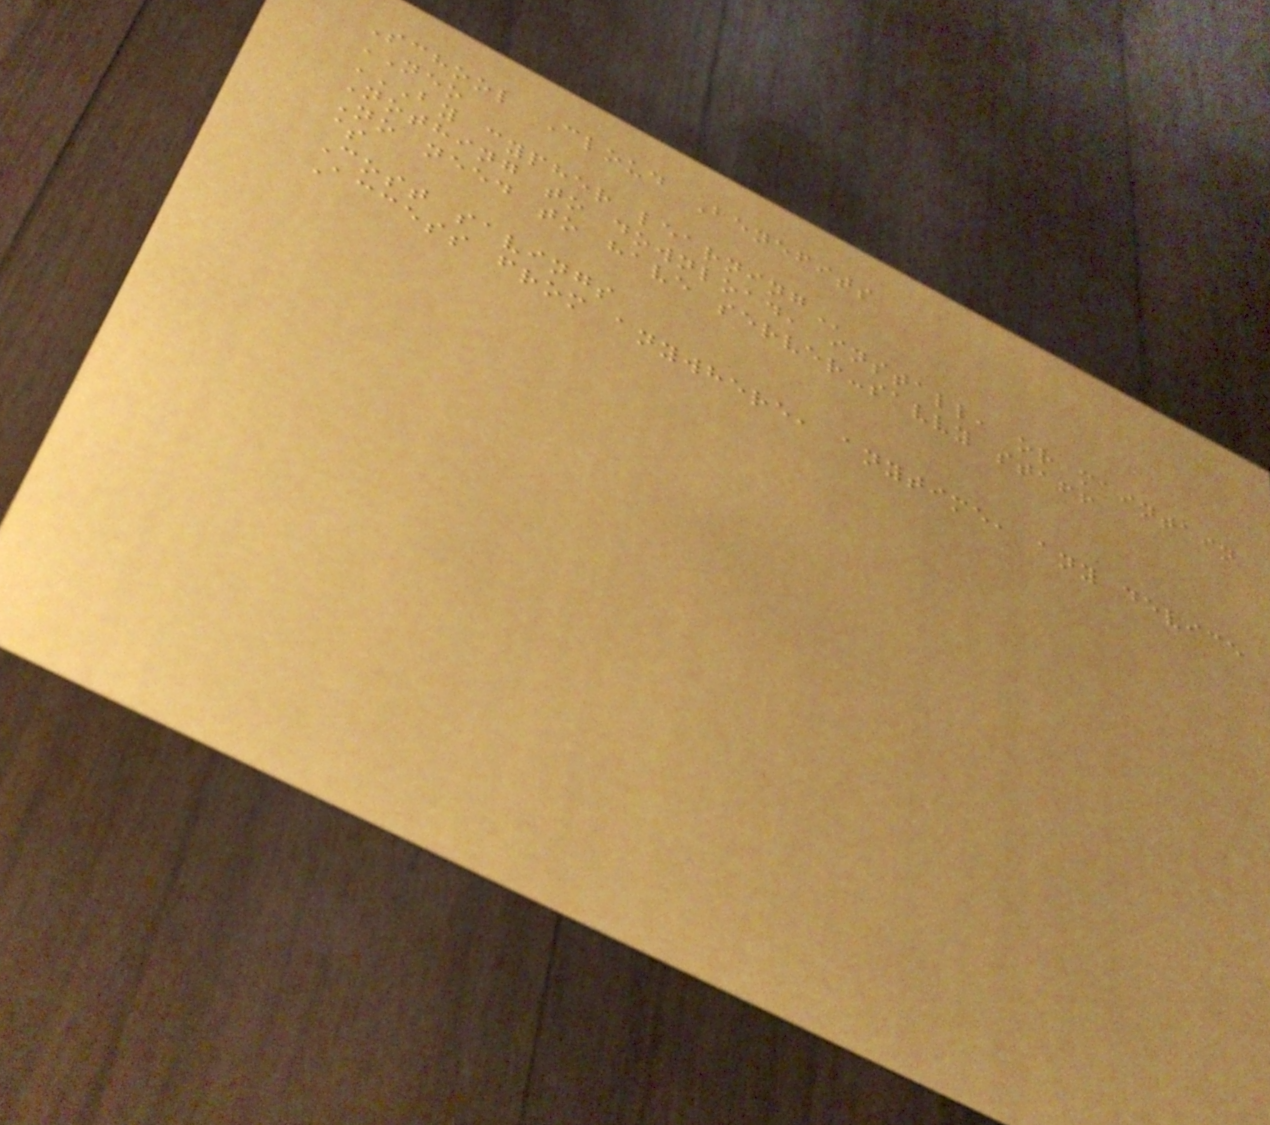School Cloud Benefits
NEO
BY CYPHER LEARNING
Nothing to download, install, or maintain
No need to have server-savvy staff
$
Cost savings
Access from anywhere, anytime, any device
